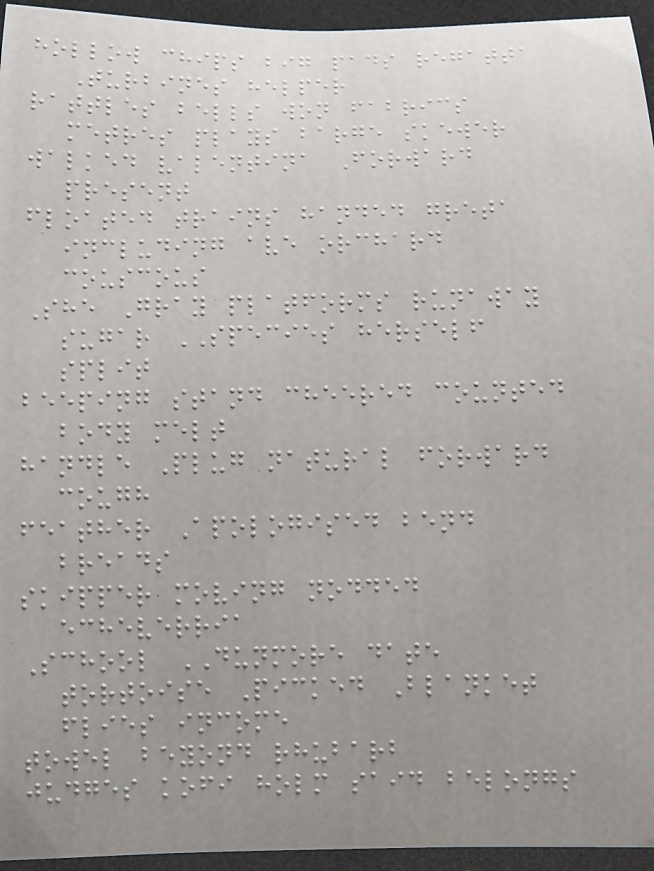hollow chips big pads regatta
Turbines helper
rattles bells won fabrics
metres plays barge skewer
walked valentina Forward
present
floated trains handed greta
including ave orchard
couscous
She Gray platforms runaway
sugar SPECIES herself
split
beeping stand cheered counted
body melt
handle Plug natural forward
cough
feather Apologised bend
breads
skipper moving nodded
echeverria
School DUNMORE date
tortoise Picked Blanket
flies income
towel beyond rhubarb
judges kofi holm said belongs
